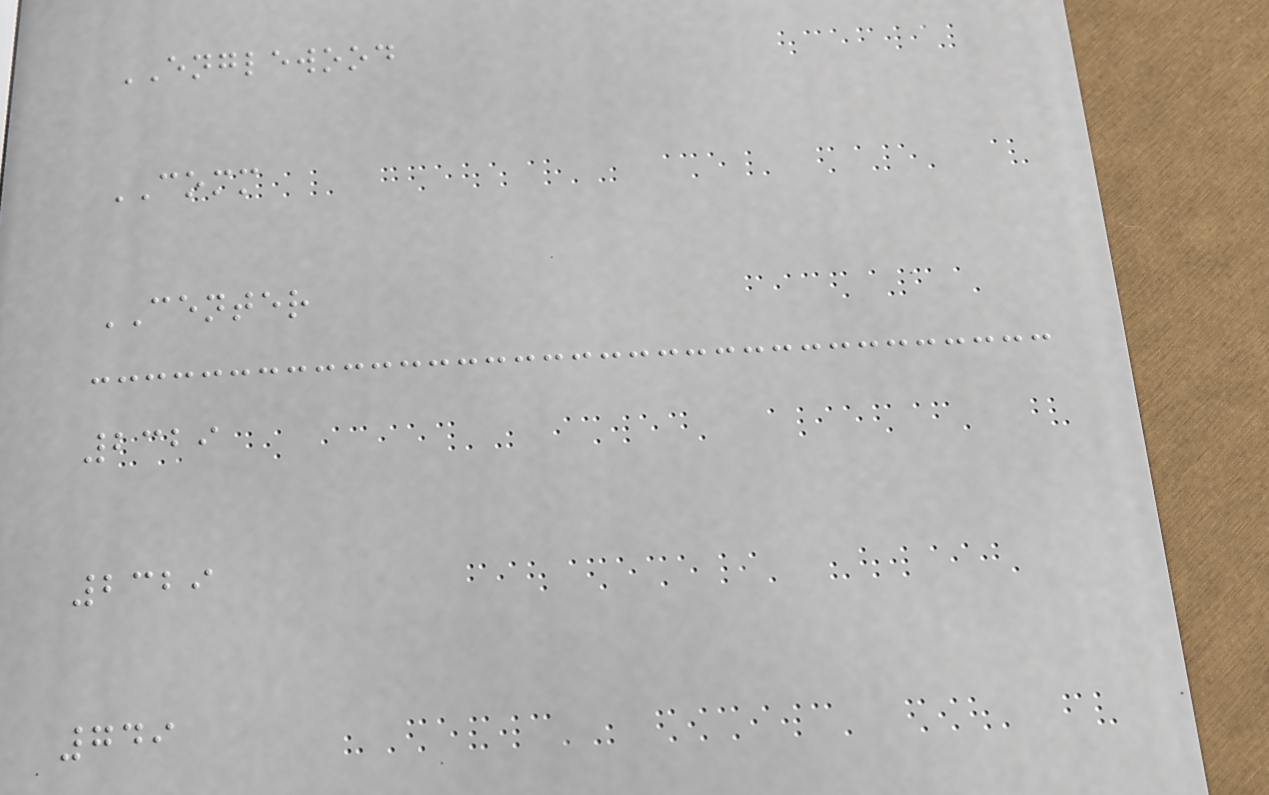ENGLEWOOD
COMM
CENTER
2329
2329
749
